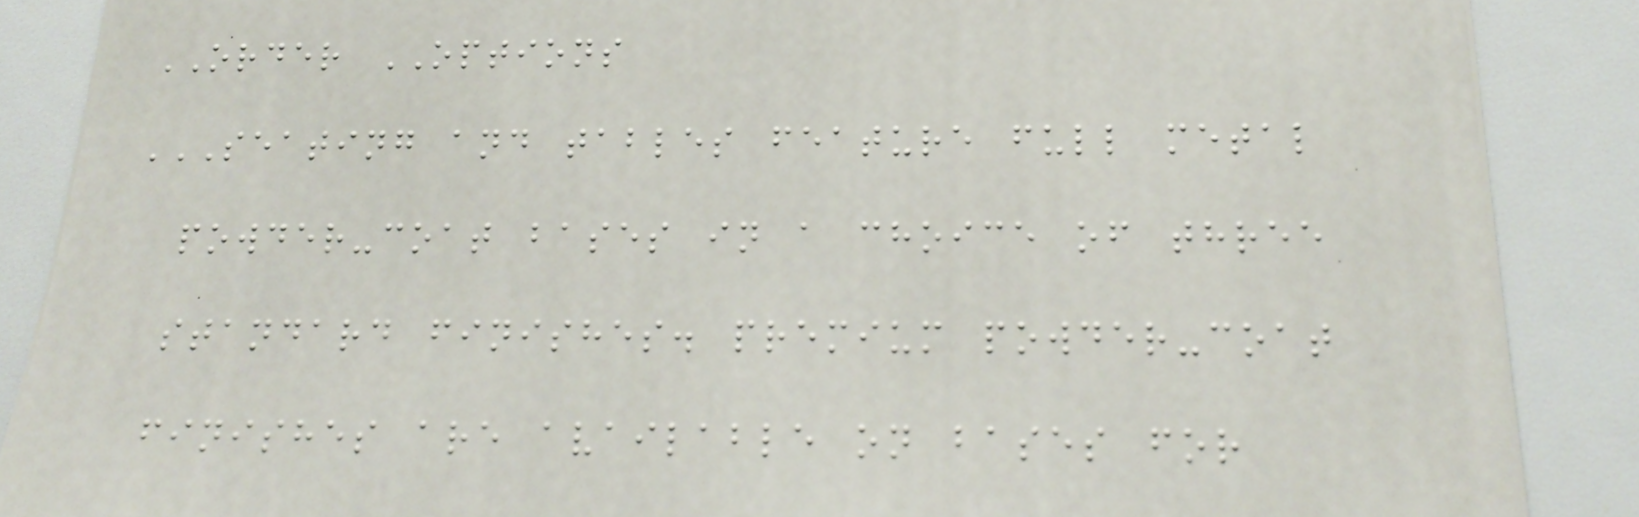ORDER OPTIONS
SEATING AND TABLES FEATURE FULL METAL
POWDER-COAT BASES IN A CHOICE OF THREE
STANDARD FINISHES. PREMIUM POWDER-COAT
FINISHES ARE AVAILABLE ON BASES FOR
